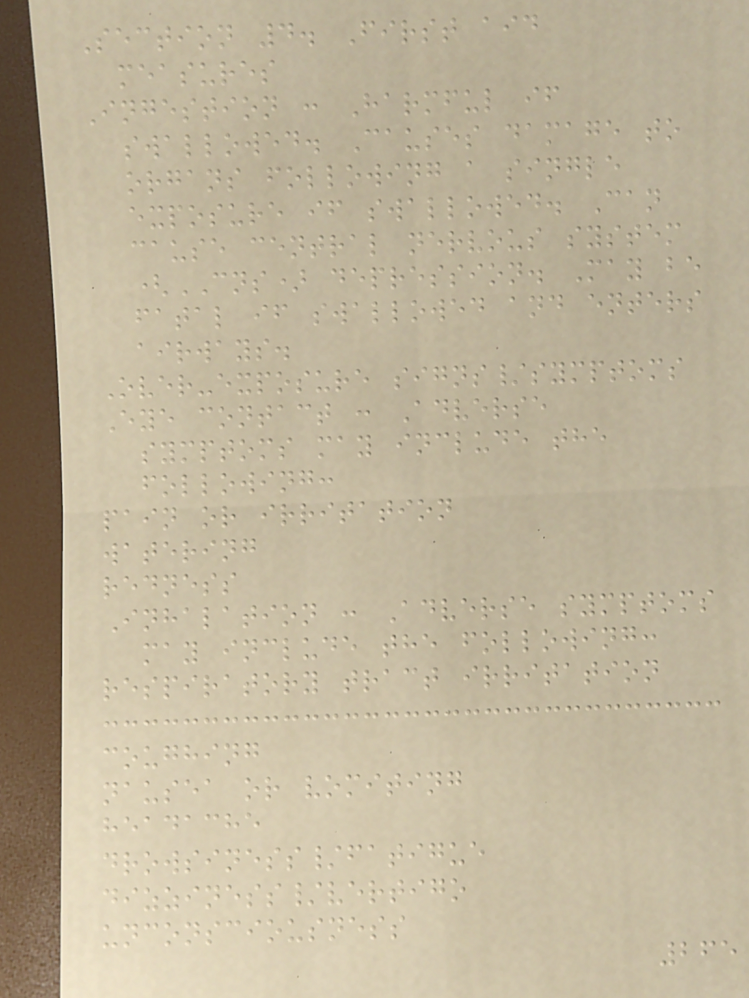Section 4. First aid
measures
Ingestion : Harmful if
swallowed. Causes damage to
organs following a single
exposure if swallowed. Can
cause central nervous system
(CNS) depression. May be
fatal if swallowed and enters
airways.
Over-exposure signs/symptoms
Eye contact : Adverse
symptoms may include the
following:
pain or irritation
watering
redness
Inhalation : Adverse symptoms
may include the following:
respiratory tract irritation
coughing
nausea or vomiting
headache
drowsiness/fatigue
dizziness/vertigo
unconsciousness
265
